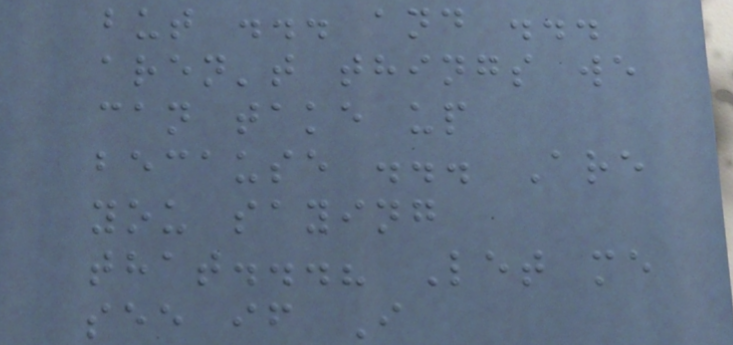but ... and ...
aren't things we
can take up
because ... Are
you saying
that...? Let me
see if I
